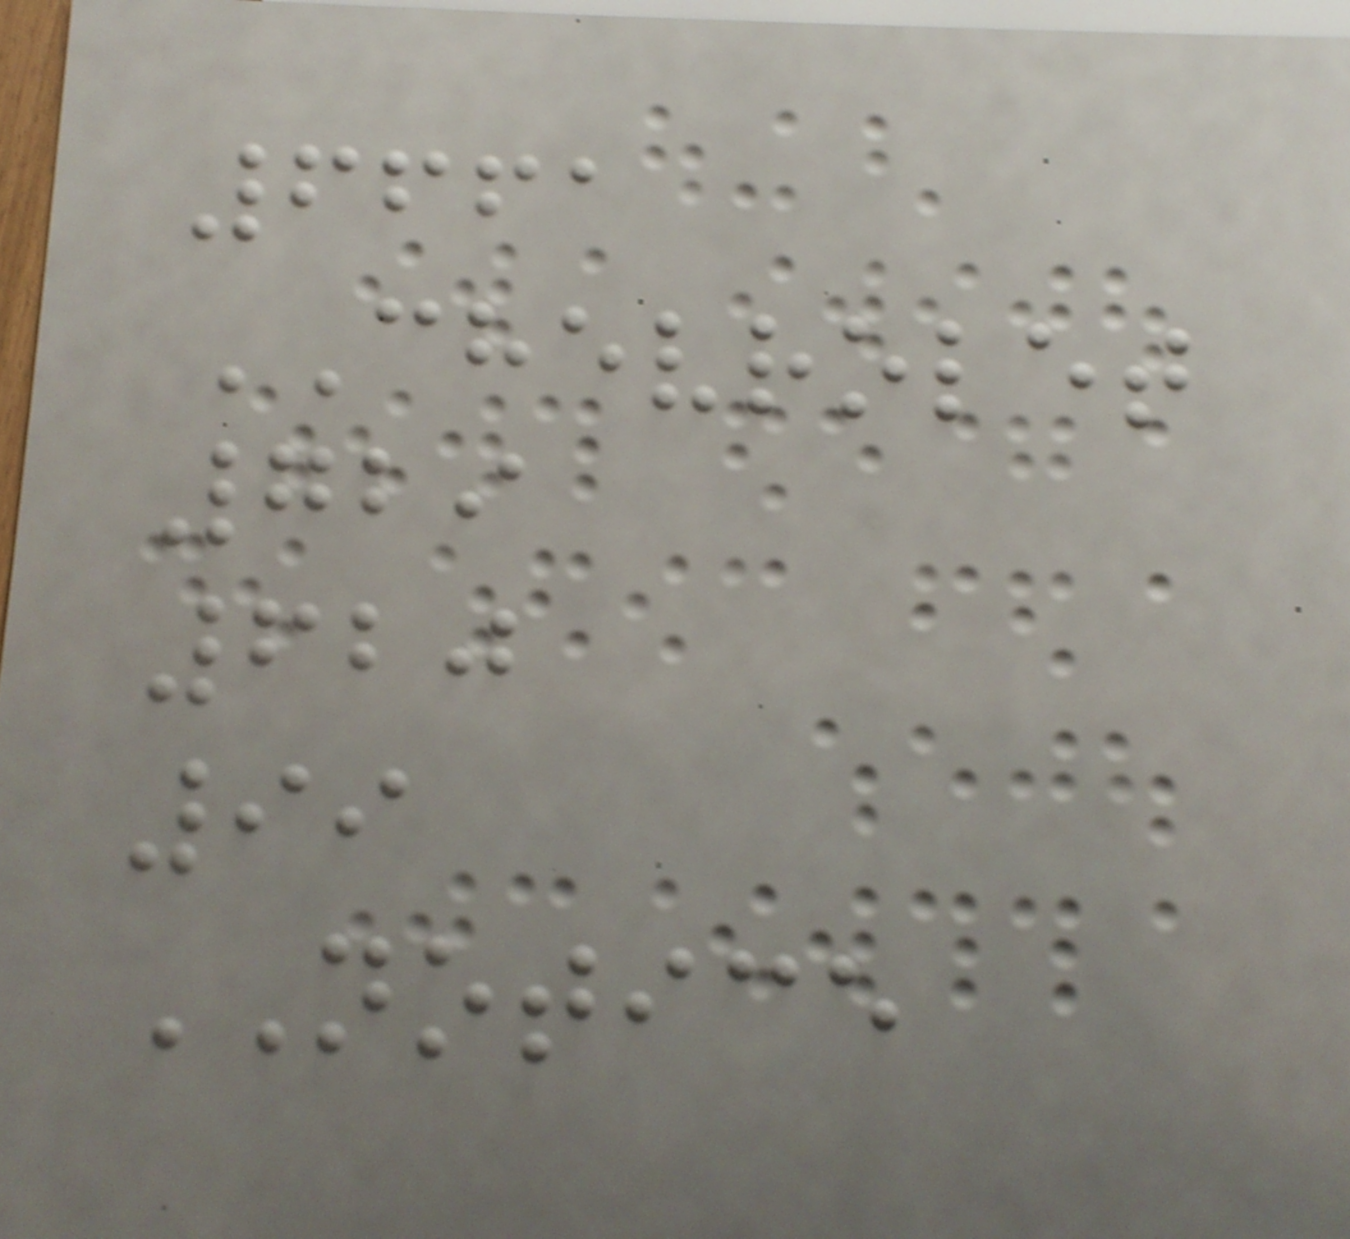6661
CHEVROLET
729
620
99
NOTICE
